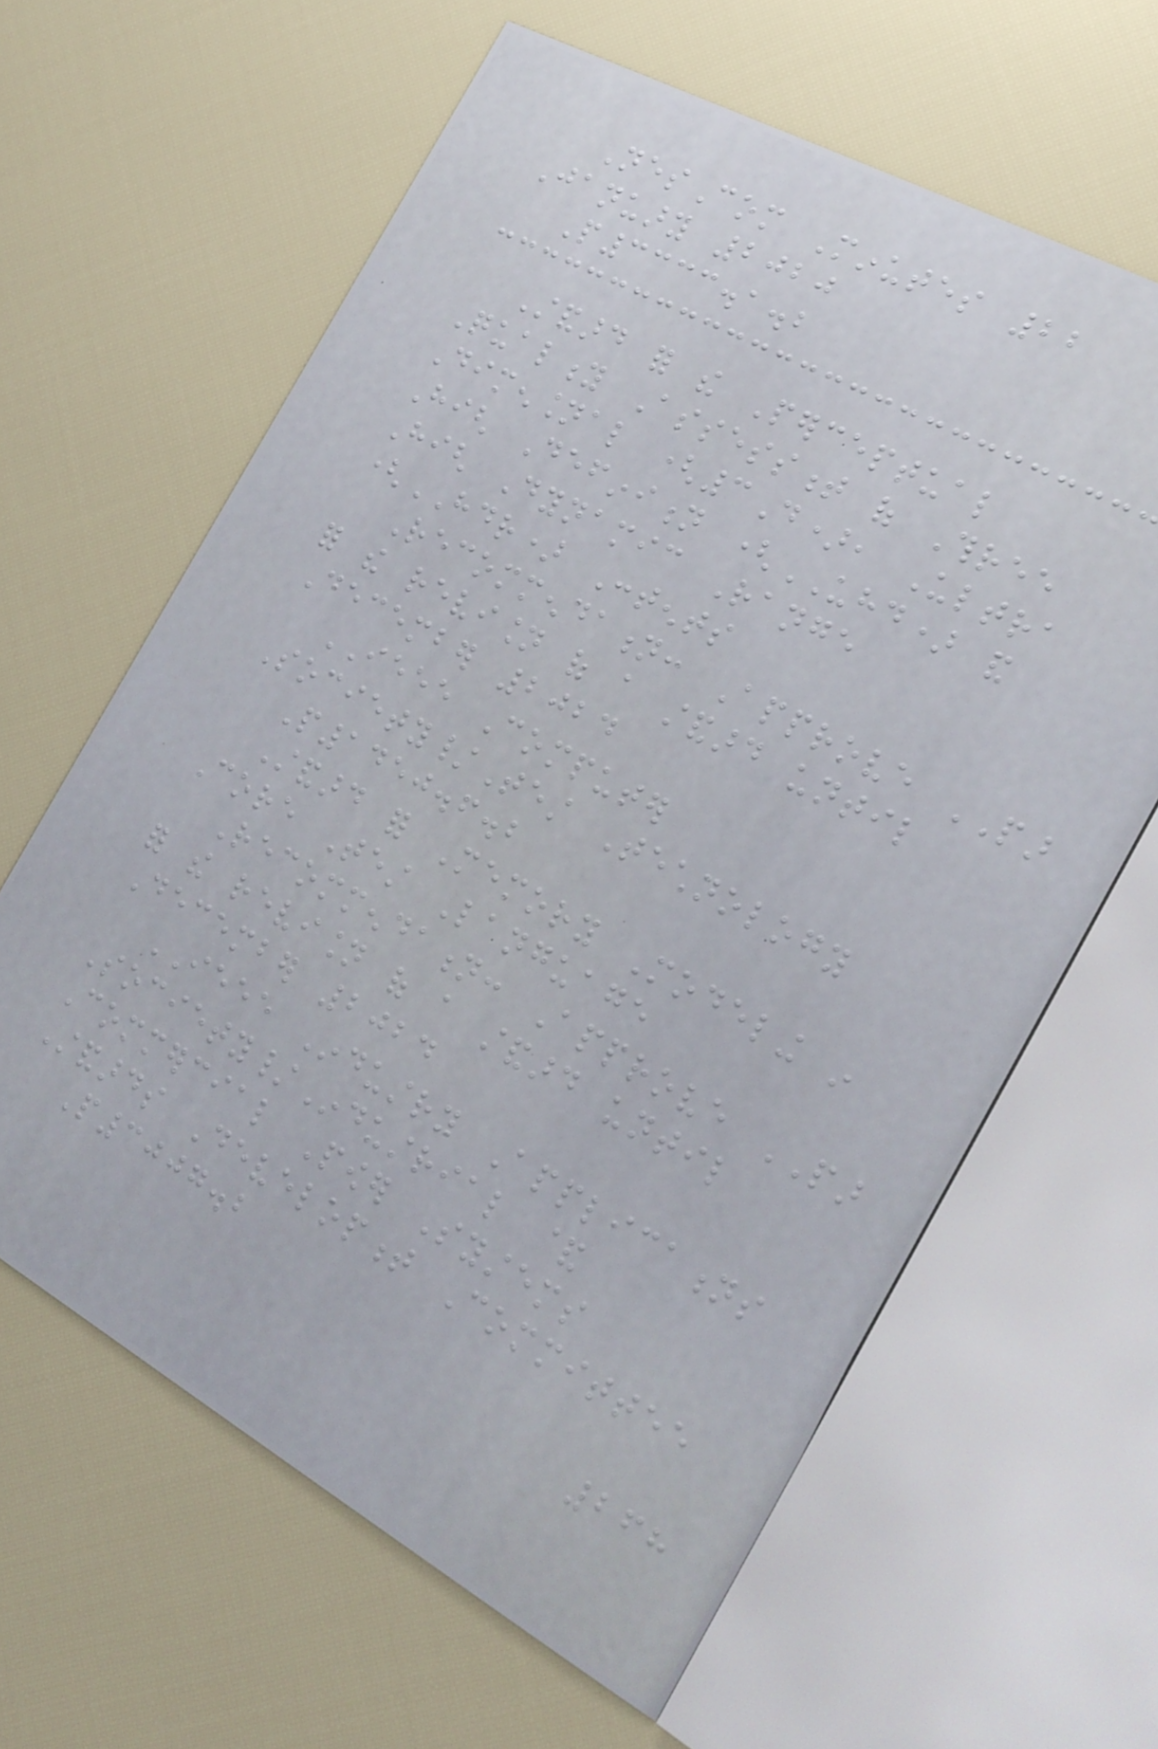NesCom Minutes 22
January 2020
P3333.1.2
Standard for the Perceptual
Quality Assessment of Three
Dimensional (3D), Ultra
High Definition (UHD) and
High Dynamic Range
(HDR) Contents
Recommendation: Approve PAR
for the revision of a standard until
December 2024
IEEE Computer
Society/Test Technology
P1450.6.2
Standard for Memory Modeling in
Core Test Language
Recommendation: Approve PAR
for the revision of a standard until
December 2024
IEEE Industry Applications
Society/Industrial &
Commercial Power Systems
Standards Development Committee
P3007.2
268
